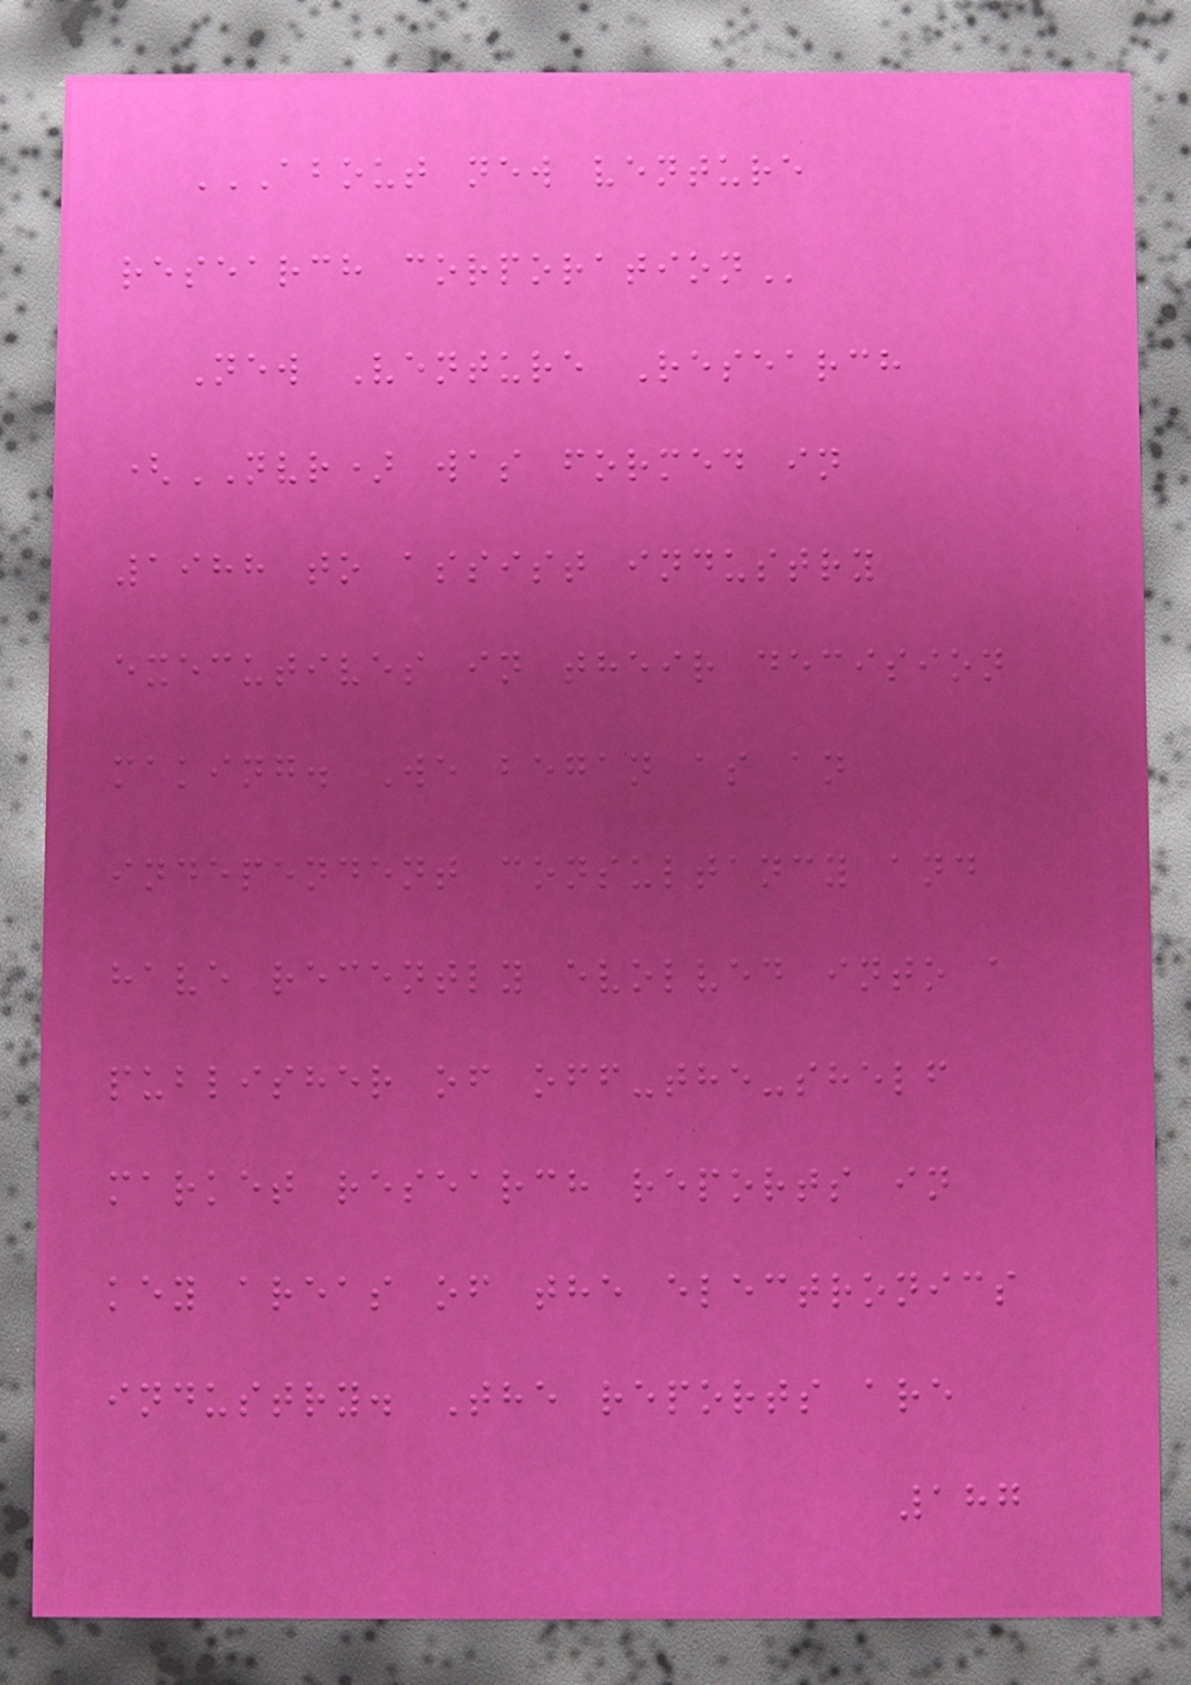ABOUT NEW VENTURE
RESEARCH CORPORATION
New Venture Research
(NVR) was formed in
1988 to assist industry
executives in their decision
making. We began as an
independent consultancy and
have recently evolved into a
publisher of off-the-shelf
market research reports in
key areas of the electronics
industry. The reports are
187
